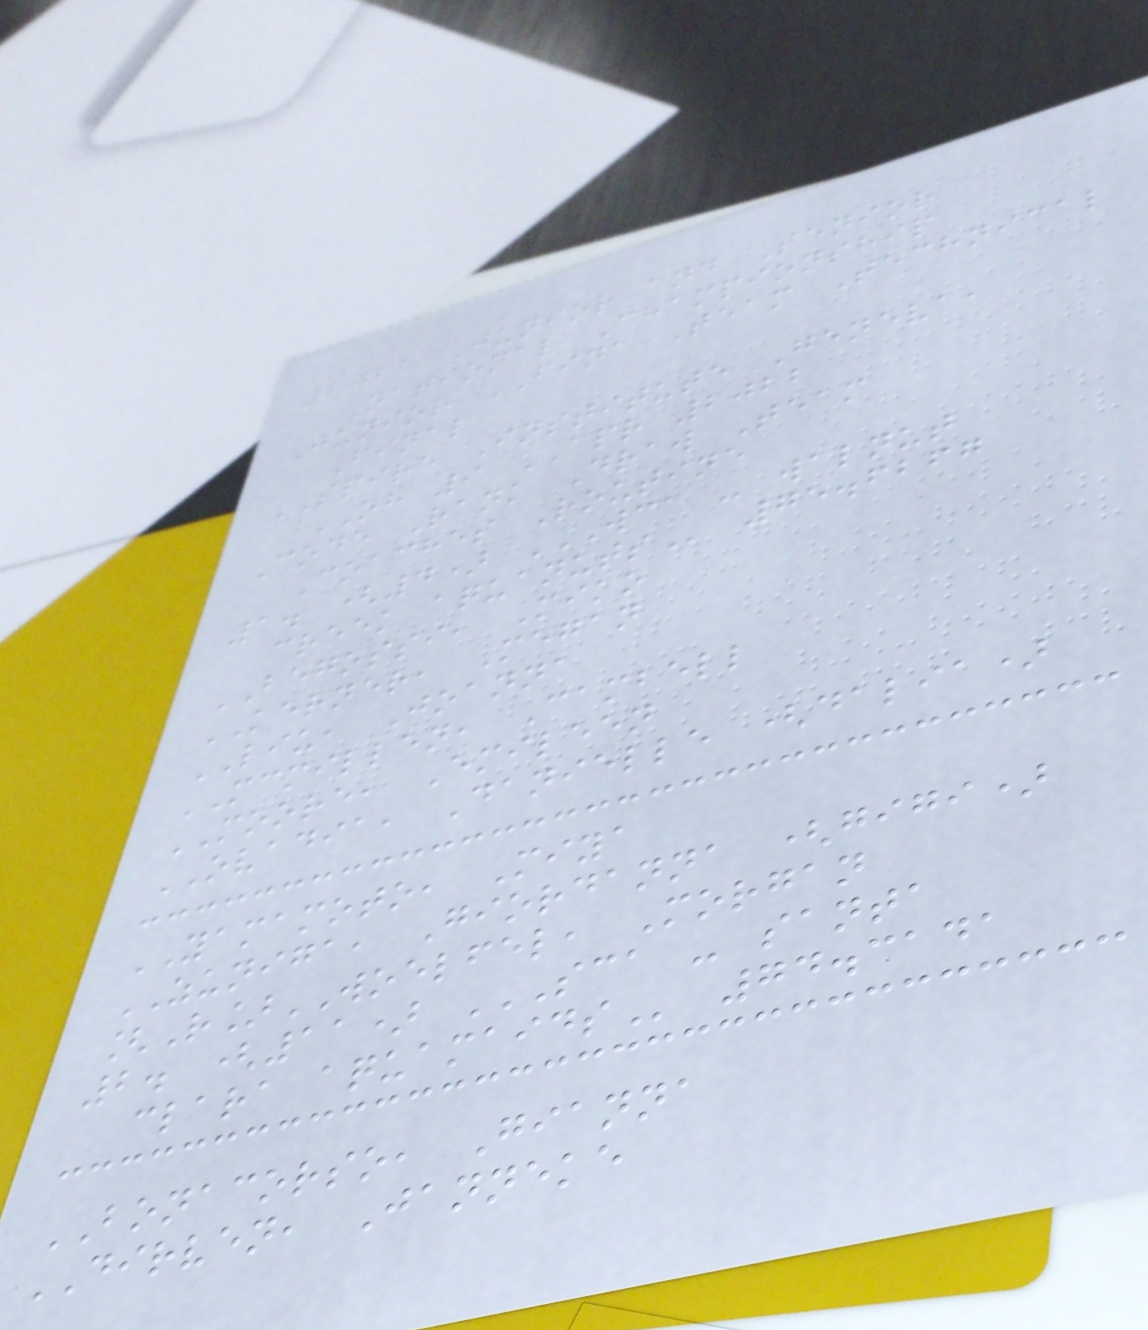2022 Junior and Senior
National Championship
Junior FINA Team Technical
Final
SPIRE Institute Geneva,
OH 9 APR 2022
Code Rank Draw Team
Coaches Routine
1. (4) WCA - WALNUT
CREEK AQUANUTS 75.6267
BEGOSSI, Miko
KERNER, Megan
LIU, Joanna
MCMILLEN, Cambell
MOORE, Emileen
OVADIA, Danielle (dalia)
YAMAMOTO, Miya
ZUNIGA, Giordanna (gigi)
[R]WOELFEL, Morgan
2. (11) SCA - SANTA
CLARA AQUAMAIDS 74.3141
BONACORSO, Gianna
DIRVEN, Janneke
